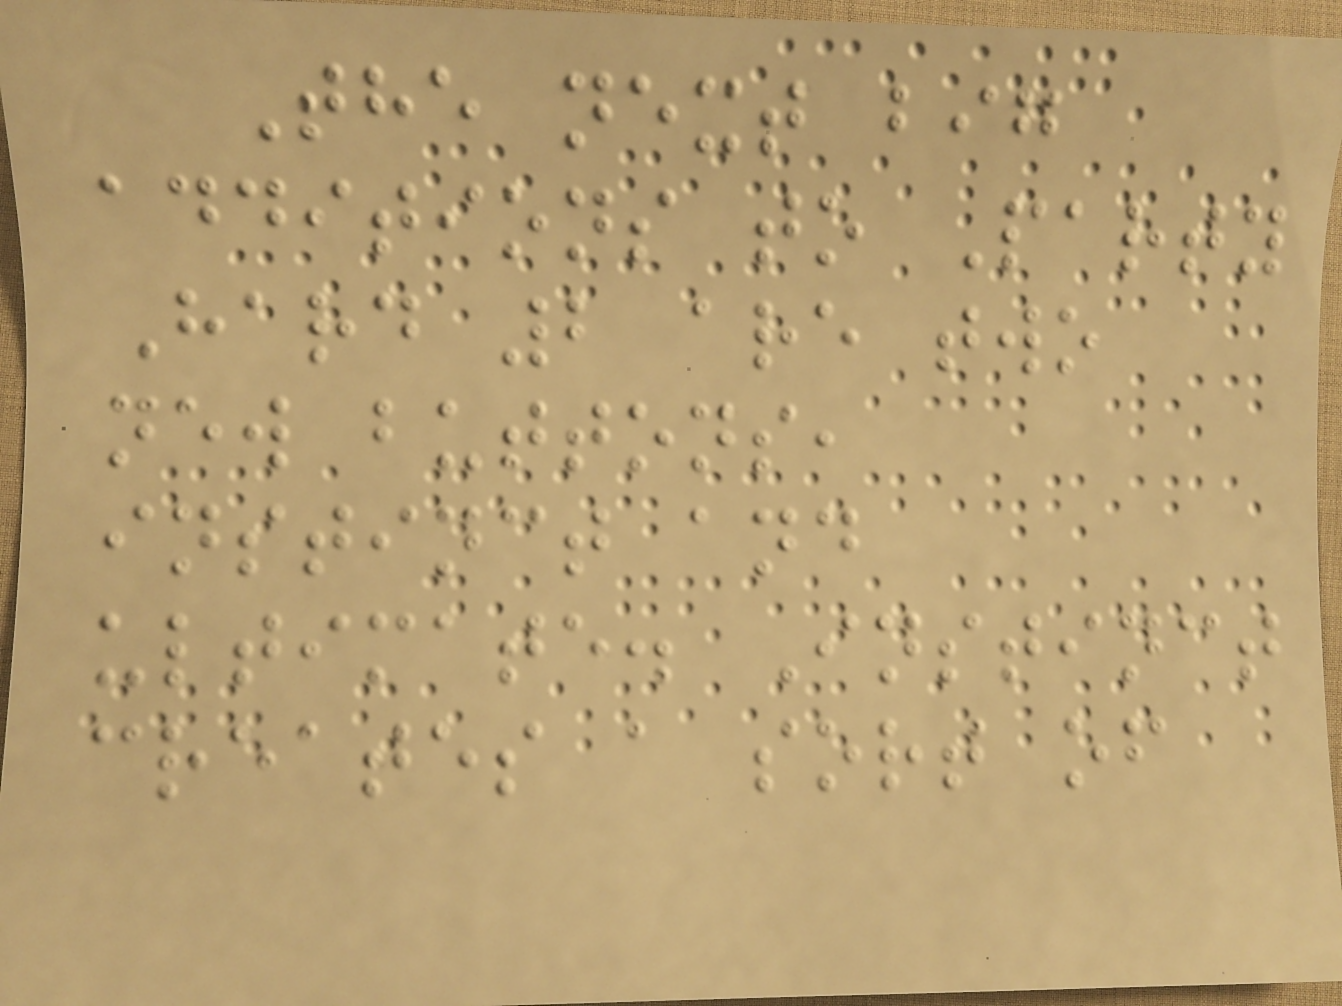The next big
additions to Party
Hard 2 are two
new buttons,
instinct and
ultimate. Instinct
creates a sort of
